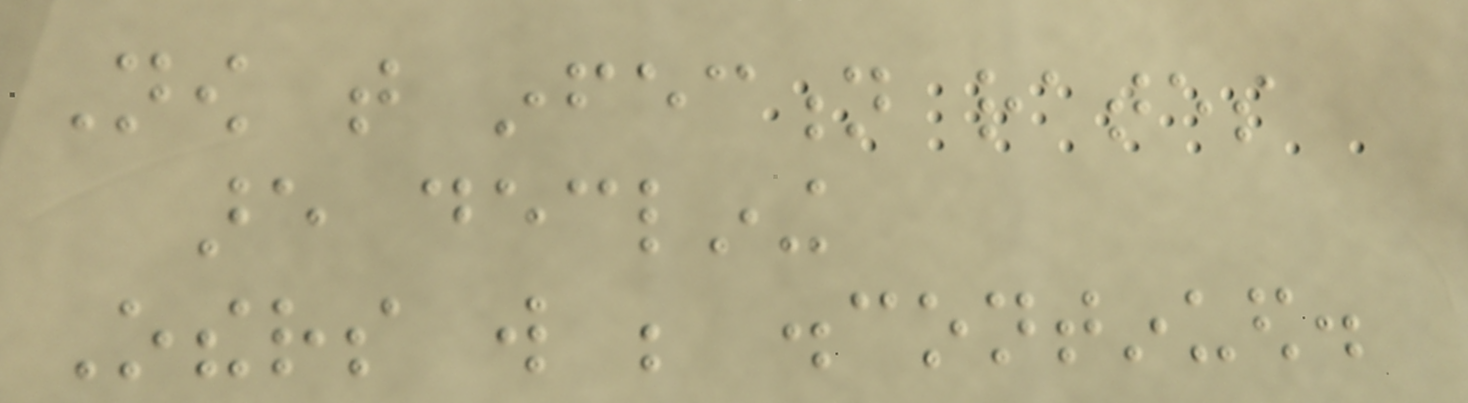Now that infection rates
are declining
Others will be discontinued.
